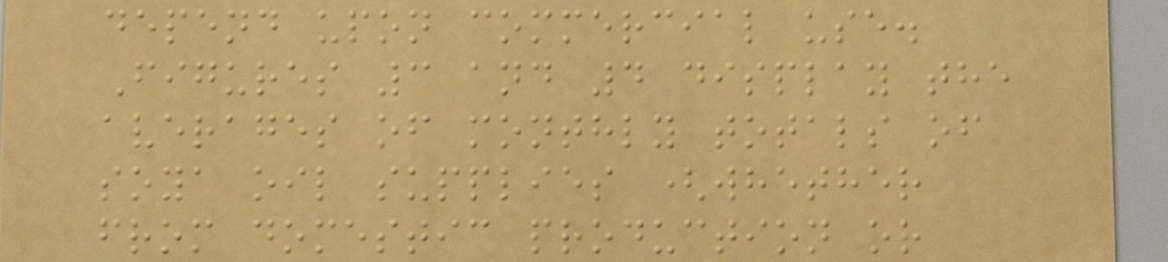depend upon commercial use.
Figures 3 and 4 display the
averages of monthly totals of
soya oil supplies (whether
from domestic production or
